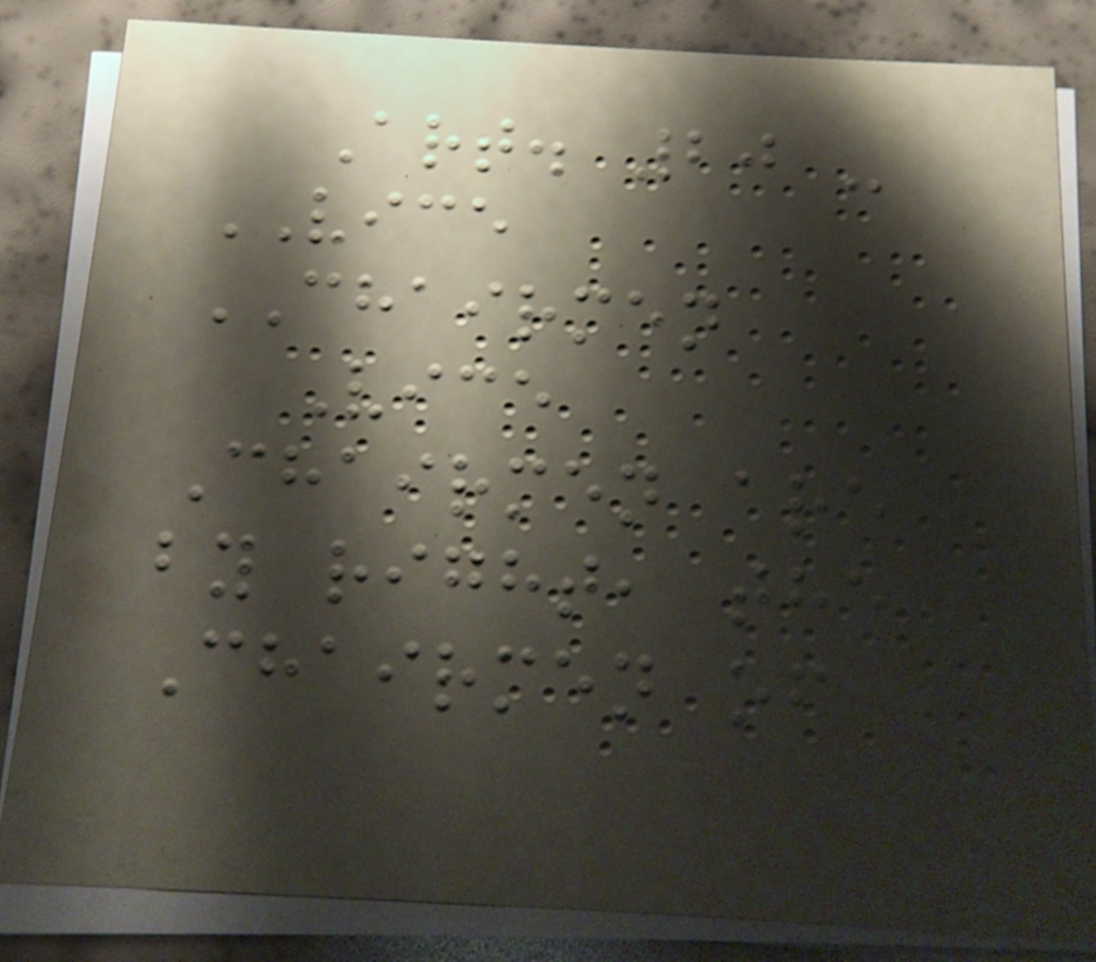Art. 20 -
VICE
CHAIRMEN
Vice
Chairmen are
by right, the
Chairmen of
